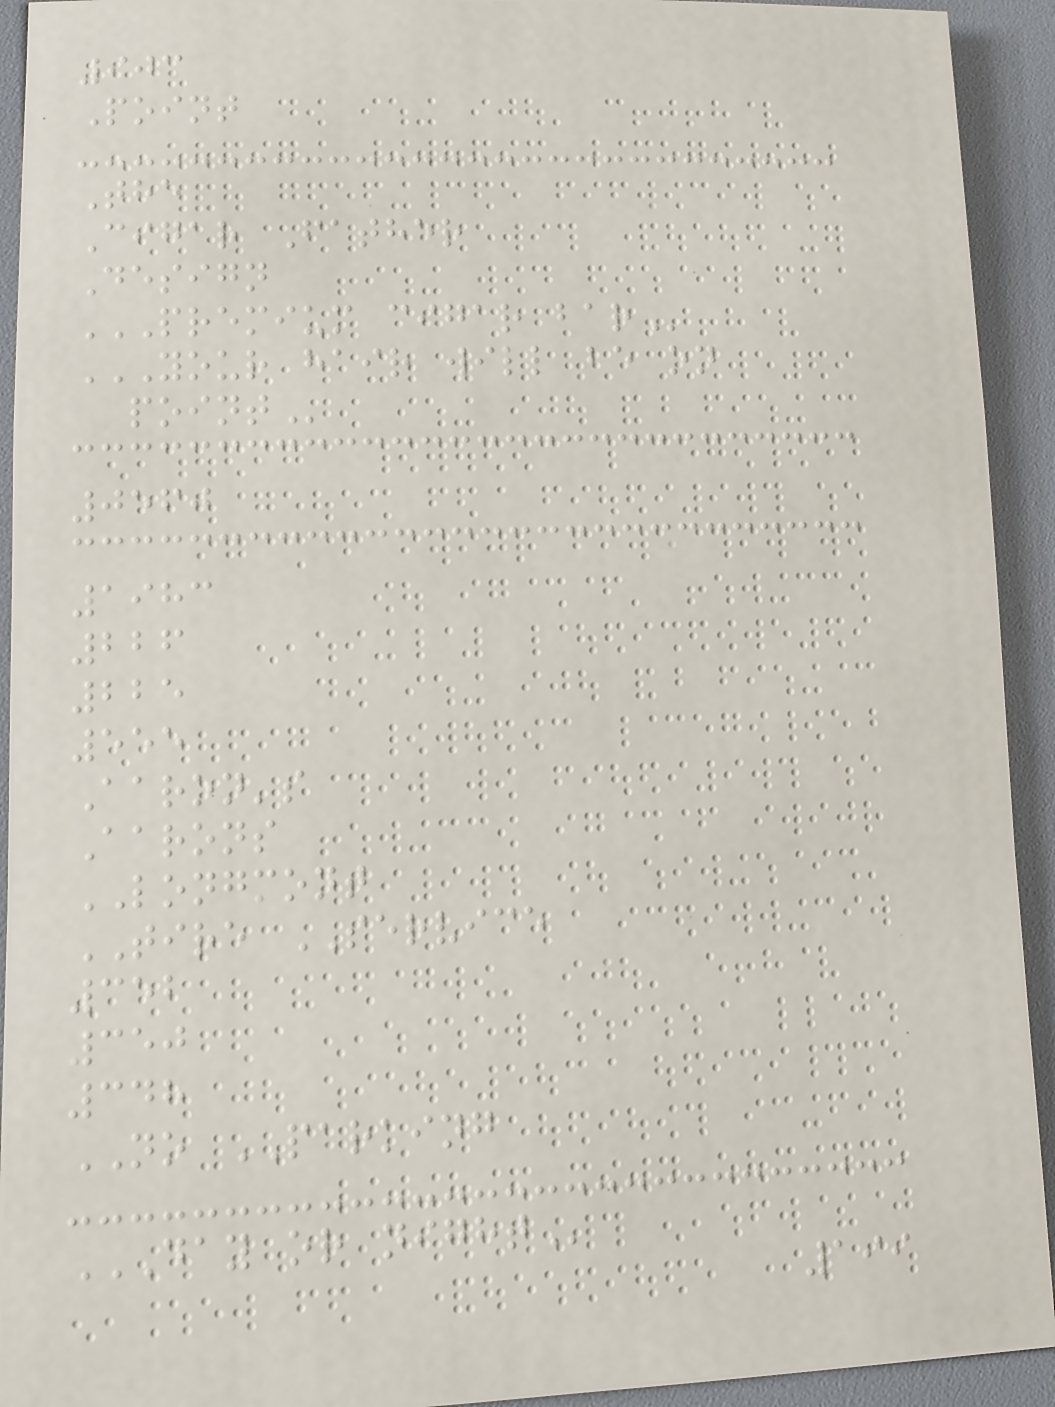903
Point
The
Cigar Father
Design
PREMIUM CIGAR BAR
YOUR HAIR WILL BE ON
POINT
0560
1983
226
225
555
Aaron's
Aarons
LONGMONT
TIRE SERVICE
352
350
348
NO PARKING
DAY OR NIGHT
199
